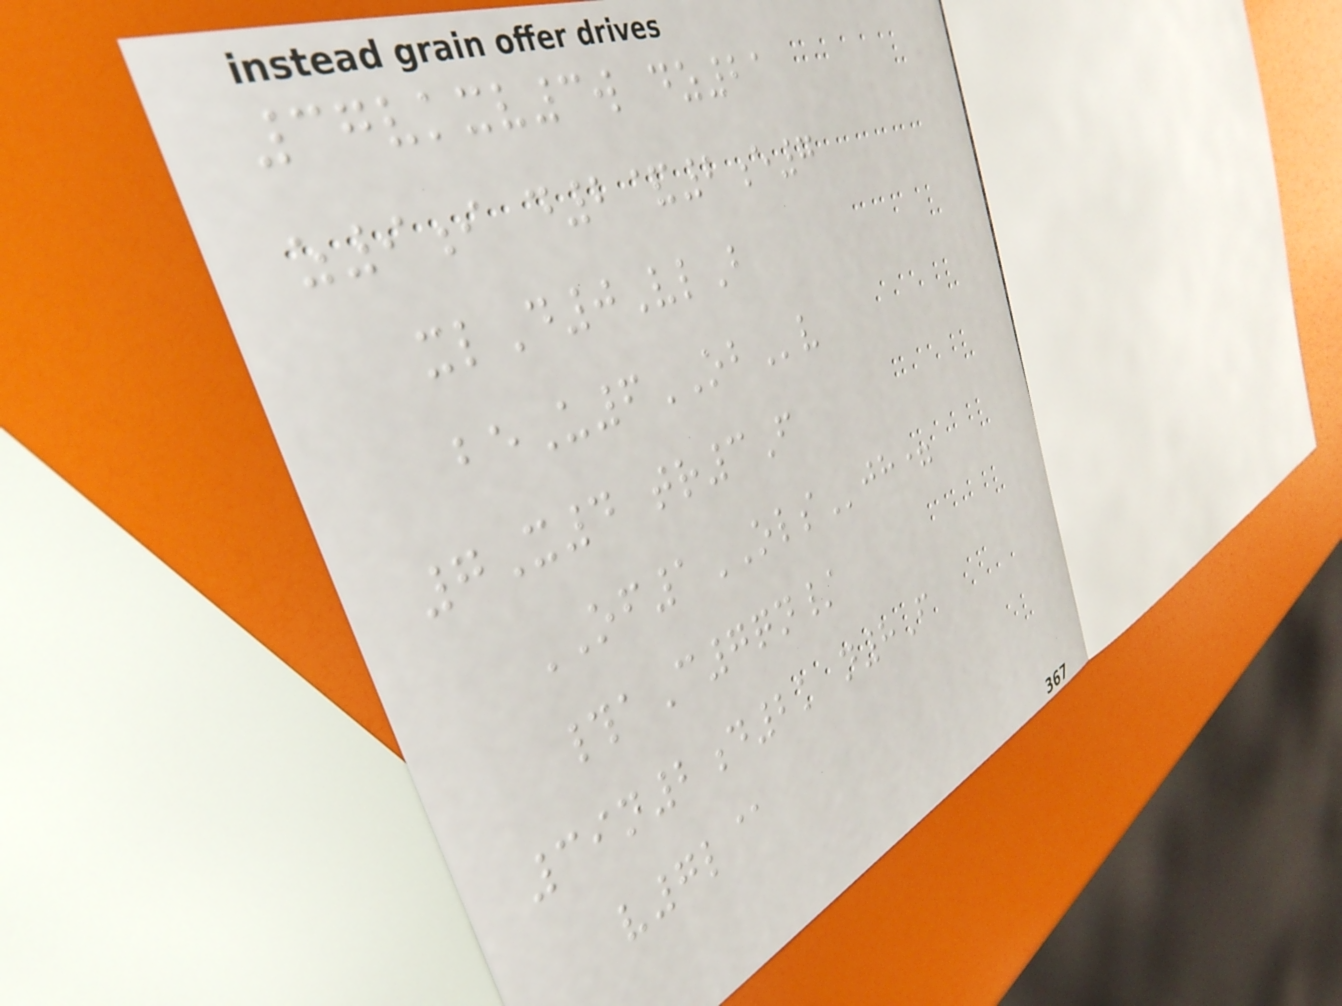37vkxv3w dz21
z9i d2&2e7
xlD0VlB
beU6OBv
7X4 tr3F
OF1OLSjh=
#aC7qn/
39n2d2k n8F
v7l@
